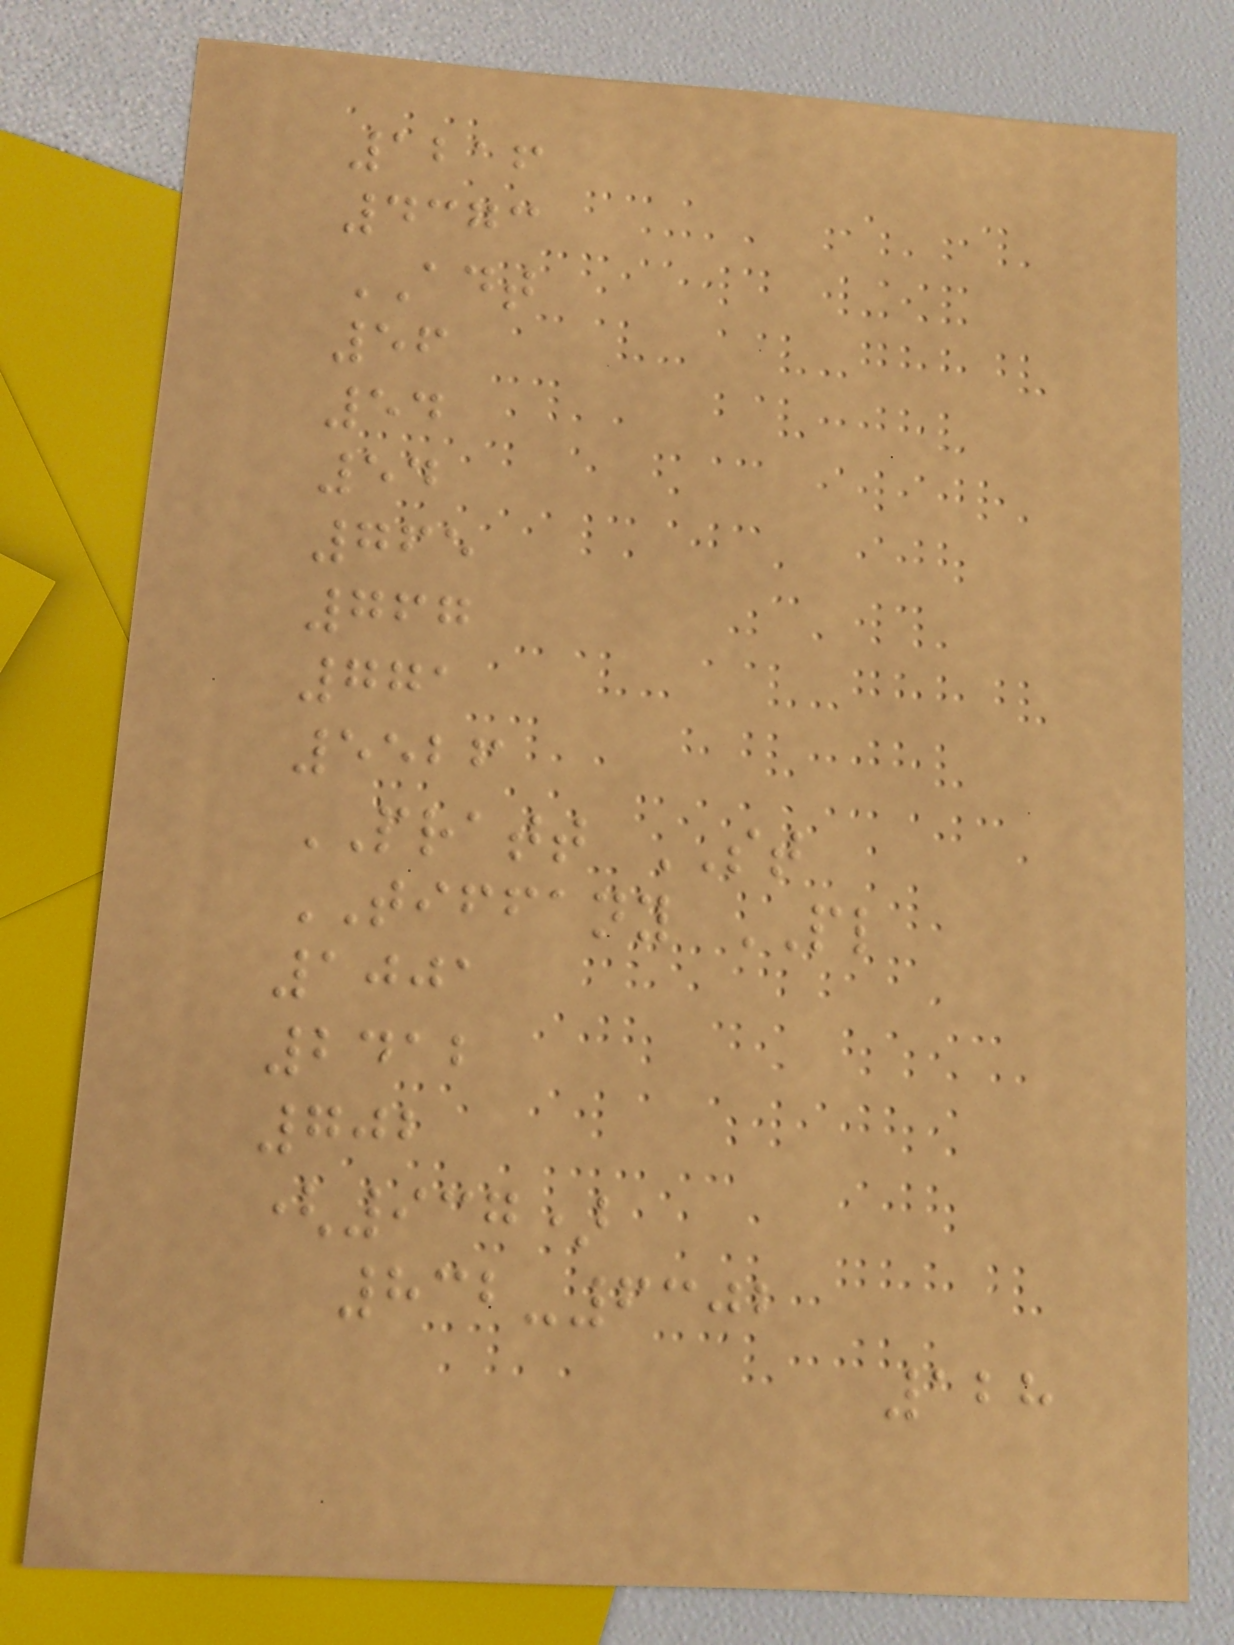1216
4373
ADT
56
54
54
765
767
771
5526
PRATT ST
TIFFANY PL
1001
2412
702
(937)
832-6302
128
